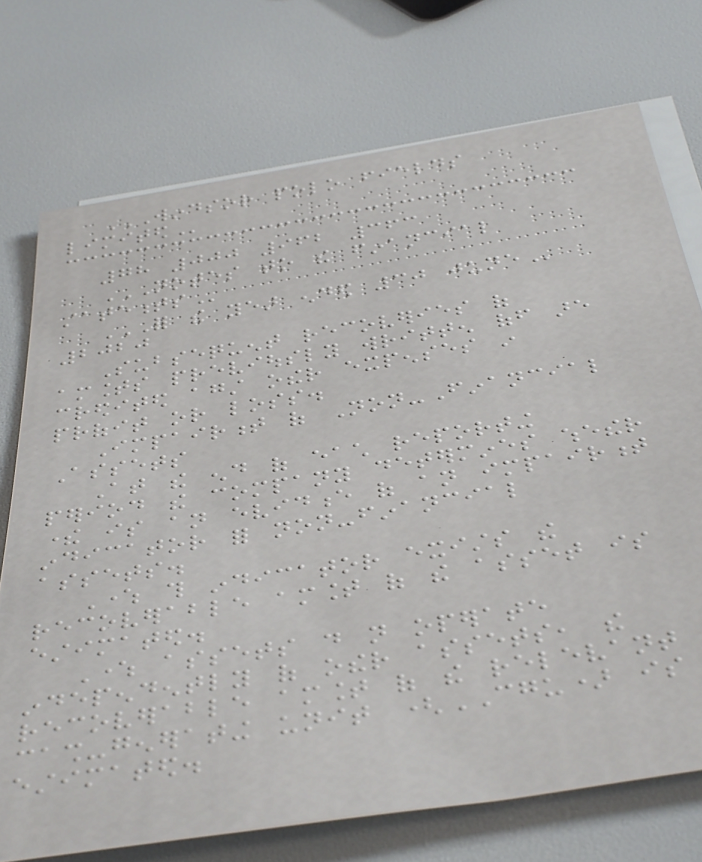WINDSOR POLO FIELDS
LIMITED
78 000 962 363
NOTES TO THE FINANCIAL
STATEMENTS
FOR THE YEAR ENDED 30 JUNE
2020
Subsequent recoveries of
amounts previously written off are
credited against other expenses in
profit or loss.
Impairment of Non-Financial
Assets
At the end of each reporting
period the company determines whether
there is an evidence of an impairment
indicator for non-financial
assets.
Where this indicator exists the
recoverable amount of the asset is
estimated.
Where assets do not operate
independently of other assets, the
recoverable amount of the relevant
cash-generating unit (CGU) is
estimated.
